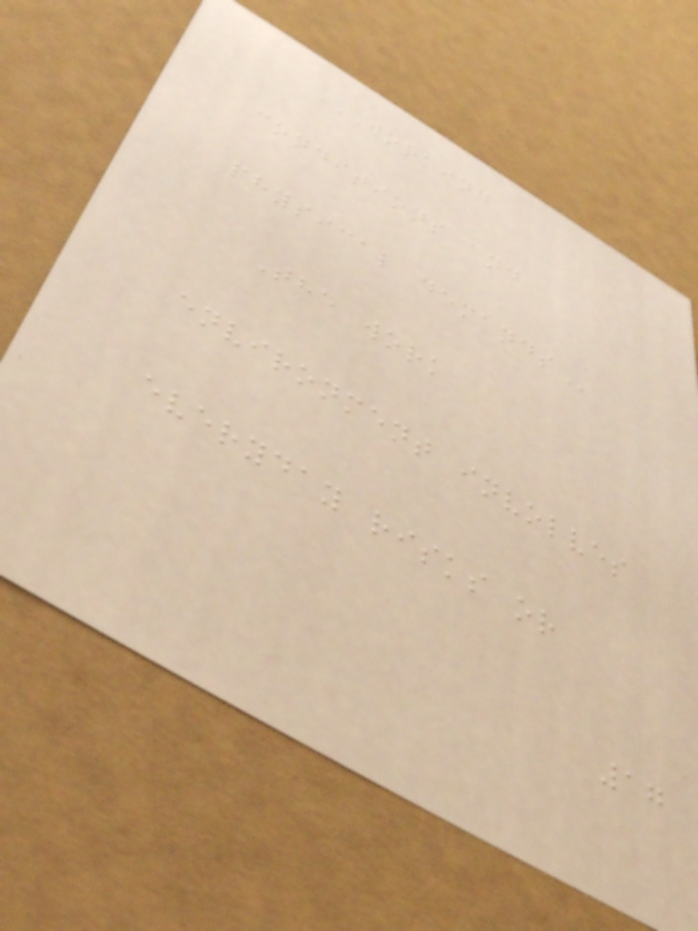WORKING
CONDITIONS AND
PHYSICAL DEMANDS
The work
environment involves
everyday risks or
17
